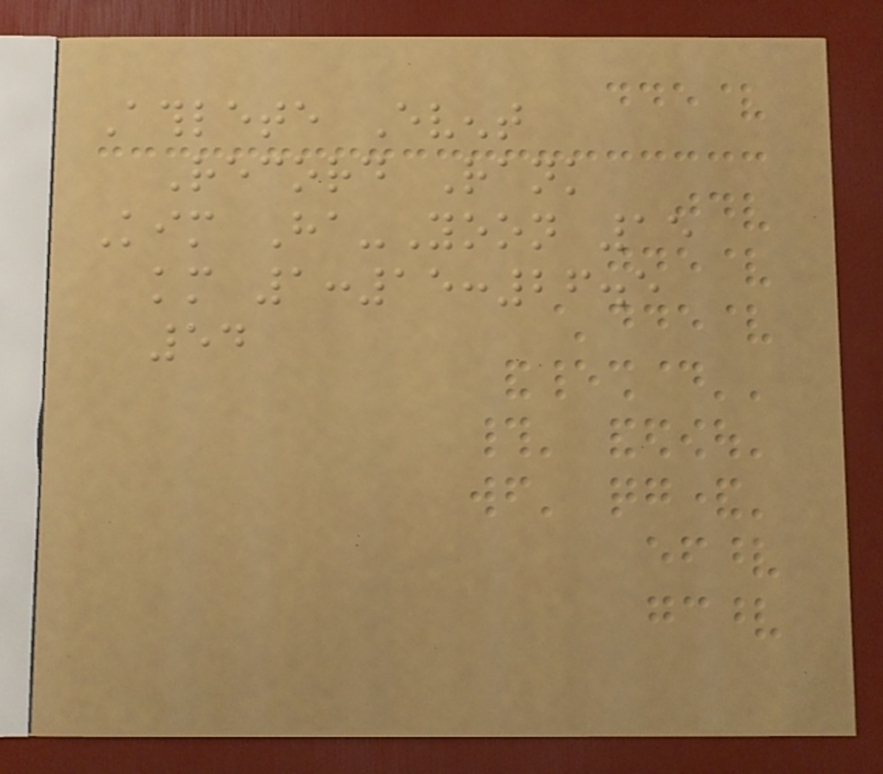Athlete Event
Record Rank
Kim Ha-Yoon 15
km 1:15:26.5
54
